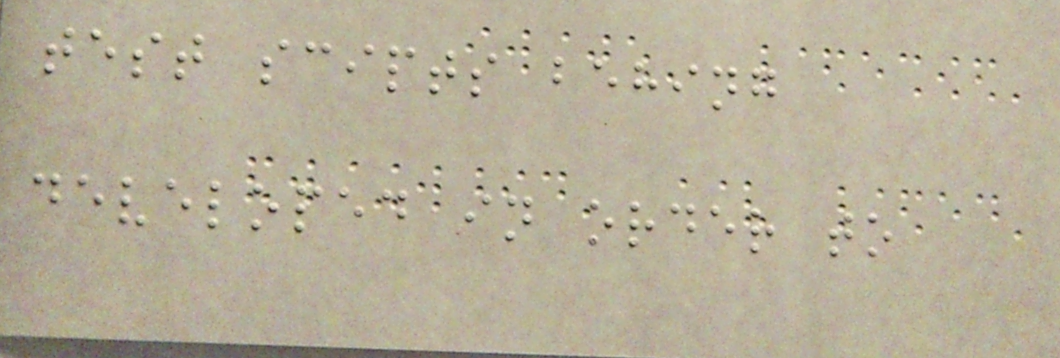test scipts behing
developed in order to
